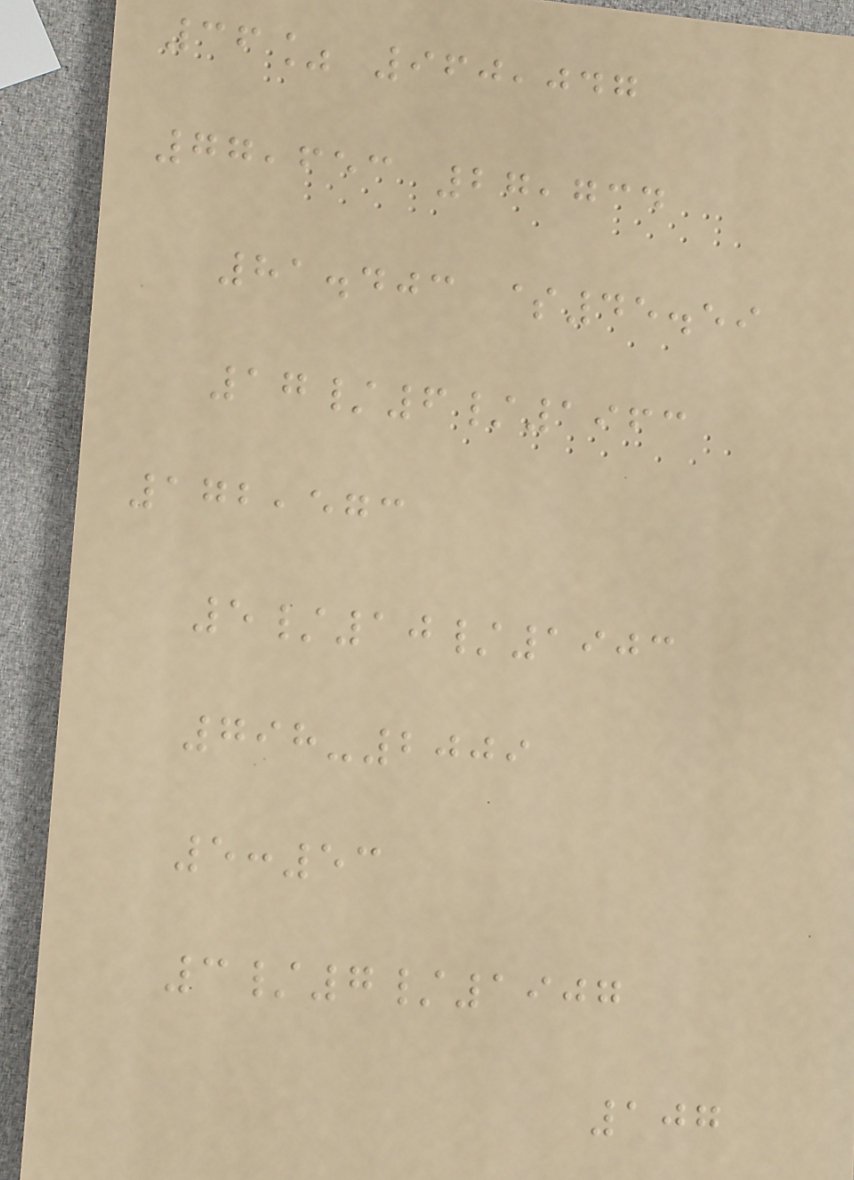36% 960,047
77,653 27,734
81.403 $45.59
17/6/1963
172,573
5/10/1903
798-2009
5:53
3/7/1907
107
